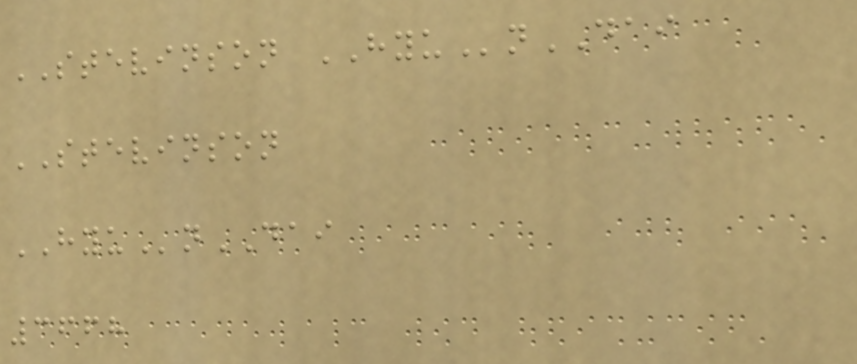STEVINSON HYUnDAI
STEVINSON
HYUnDAI
3668
